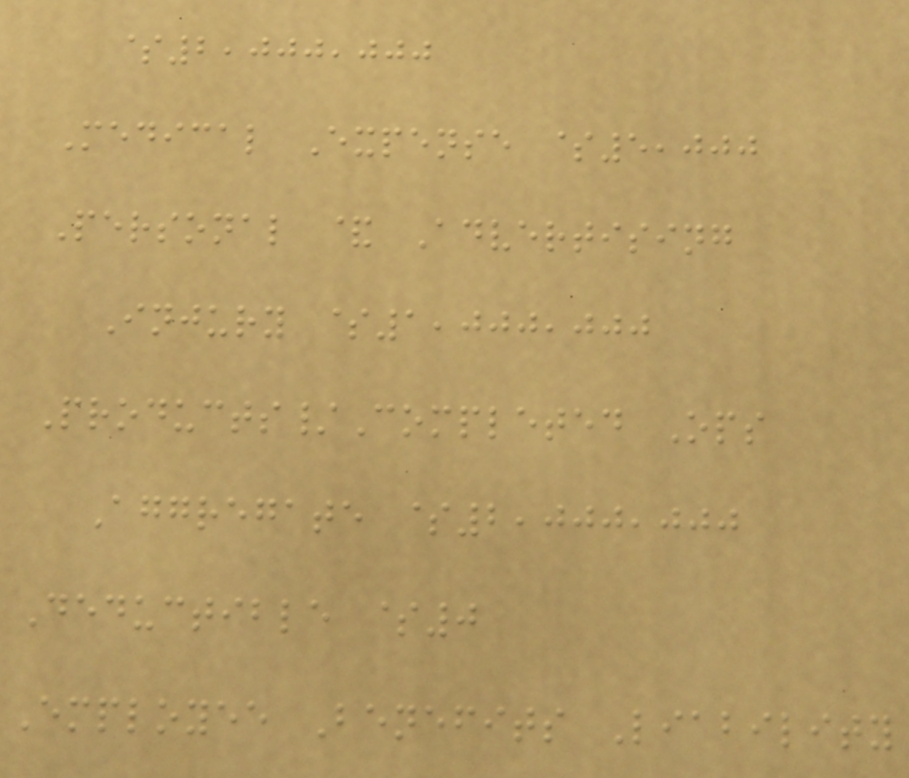$2,000,000
Medical Expense $5,000
Personal & Advertising
Injury $1,000,000
Products/Completed Ops
Aggregate $2,000,000
Deductible $0
Employee Benefits Liability
